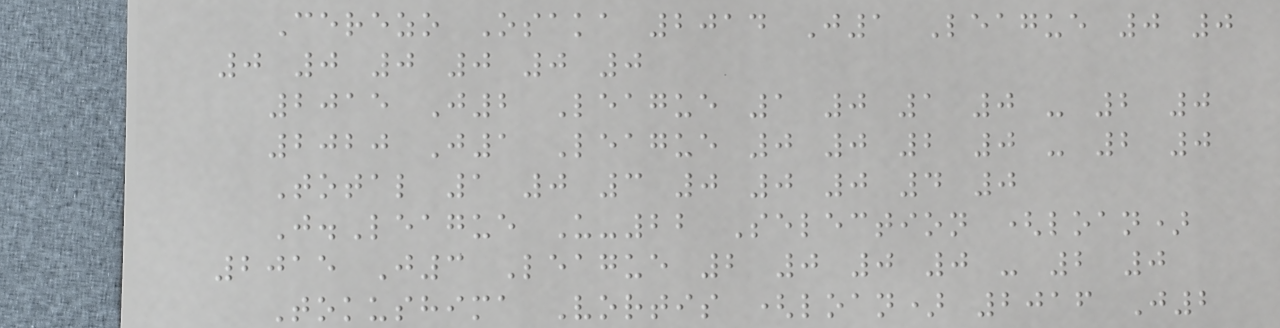Cerezo Osaka 2014 J1 League 0 0
0 0 0 0 0 0
2015 J2 League 1 0 1 0 - 2 0
2020 J1 League 0 0 2 0 - 2 0
Total 1 0 3 0 0 0 4 0
J.League U-22 Selection (loan)
2015 J3 League 2 0 0 0 - 2 0
Tokushima Vortis (loan) 2016 J2
